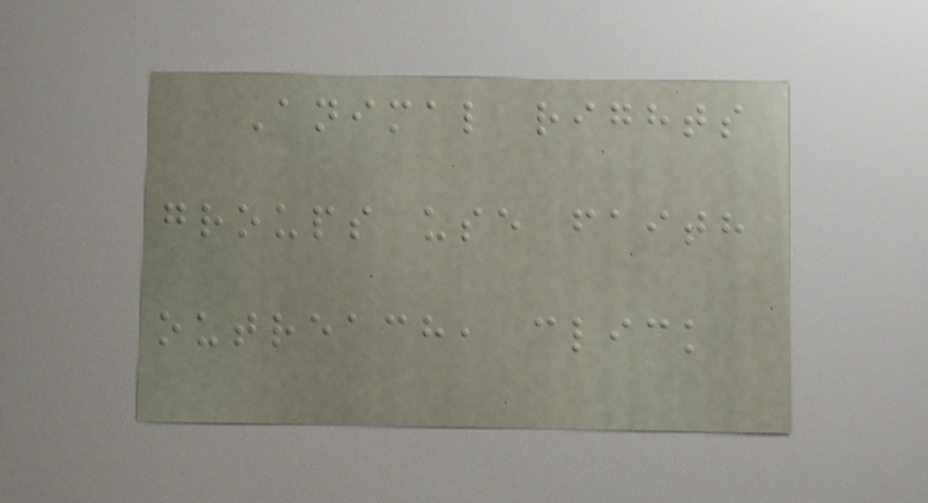Animal rights
groups use faith
outreach, click
